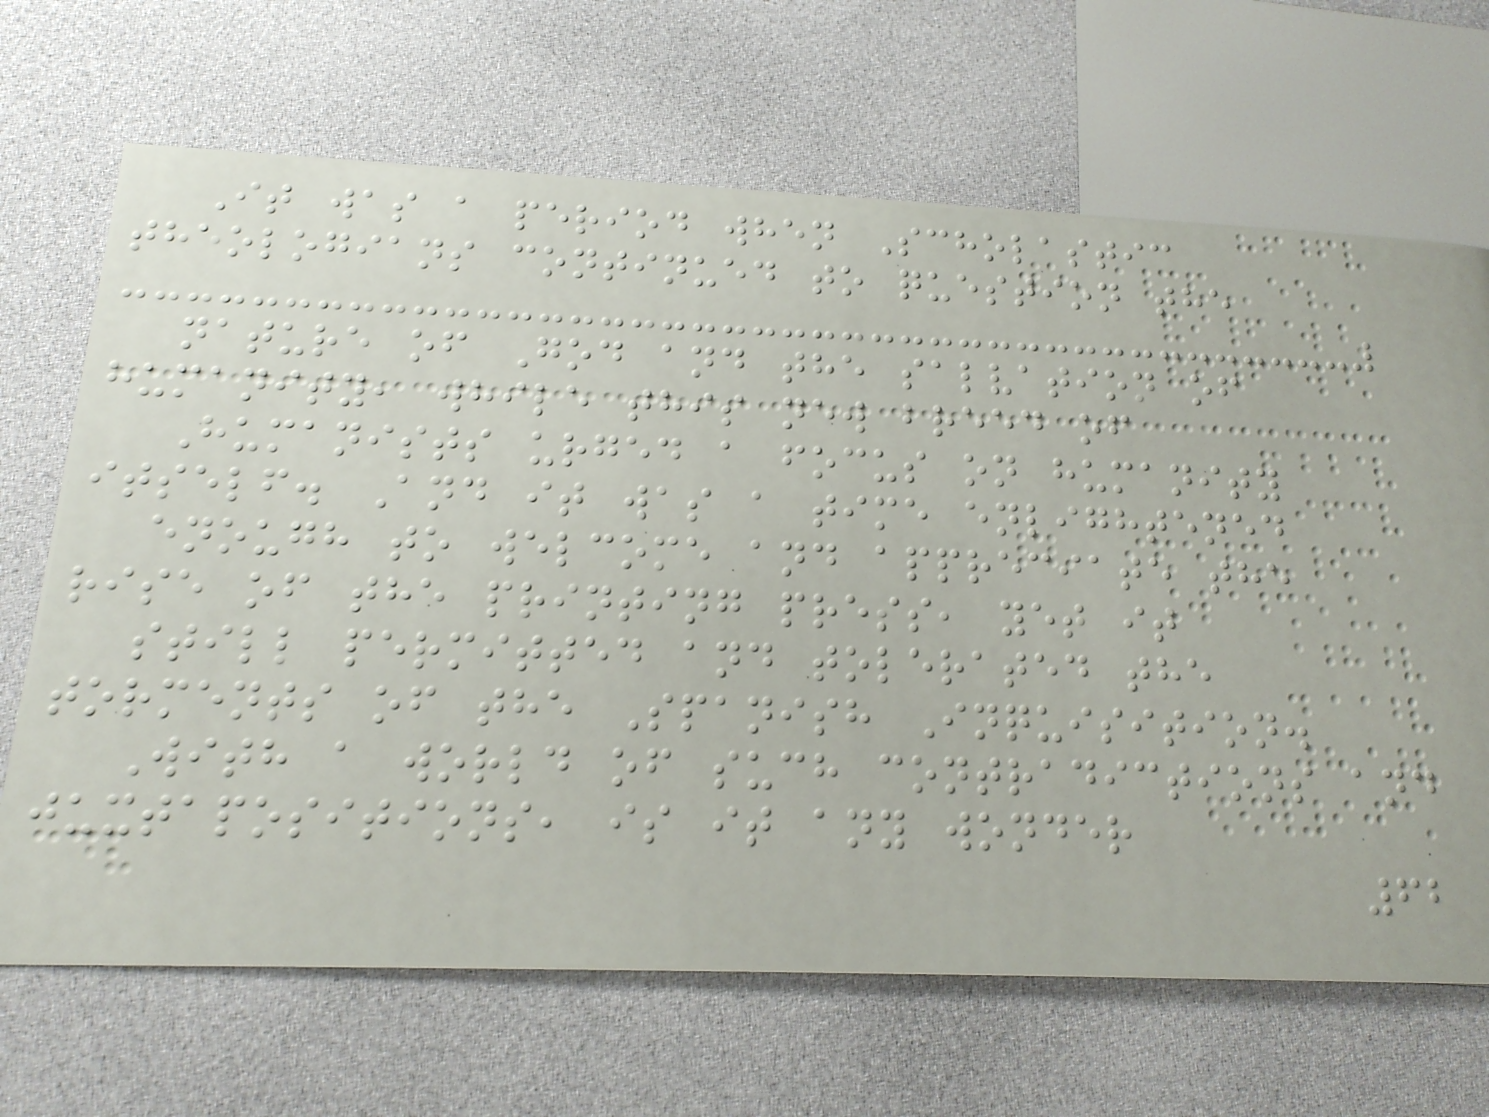It was a period when Scholastic
theologians continued to question the
nature of God and the salvation of
humanity, while this new breed of
Humanists urged a focus on humanity
itself. And it was a time enlightened
enough to welcome and appreciate the
rise of the printing press, yet it
still permitted and tolerated the
torments of the Spanish Inquisition.
With a world of such contradictions and
juxtapositions, is it any wonder
62
